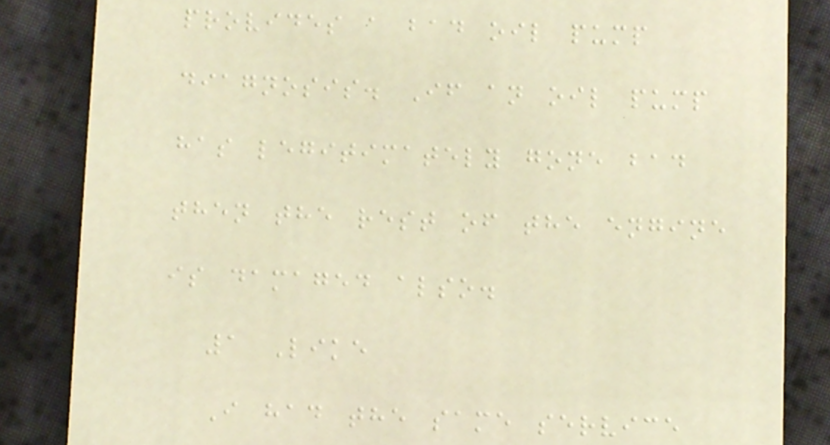provides a bad oil pump
diagnosis. If an oil pump
has legitimately gone bad
then the rest of the engine
is damaged also.
1 Like
I had the same service
